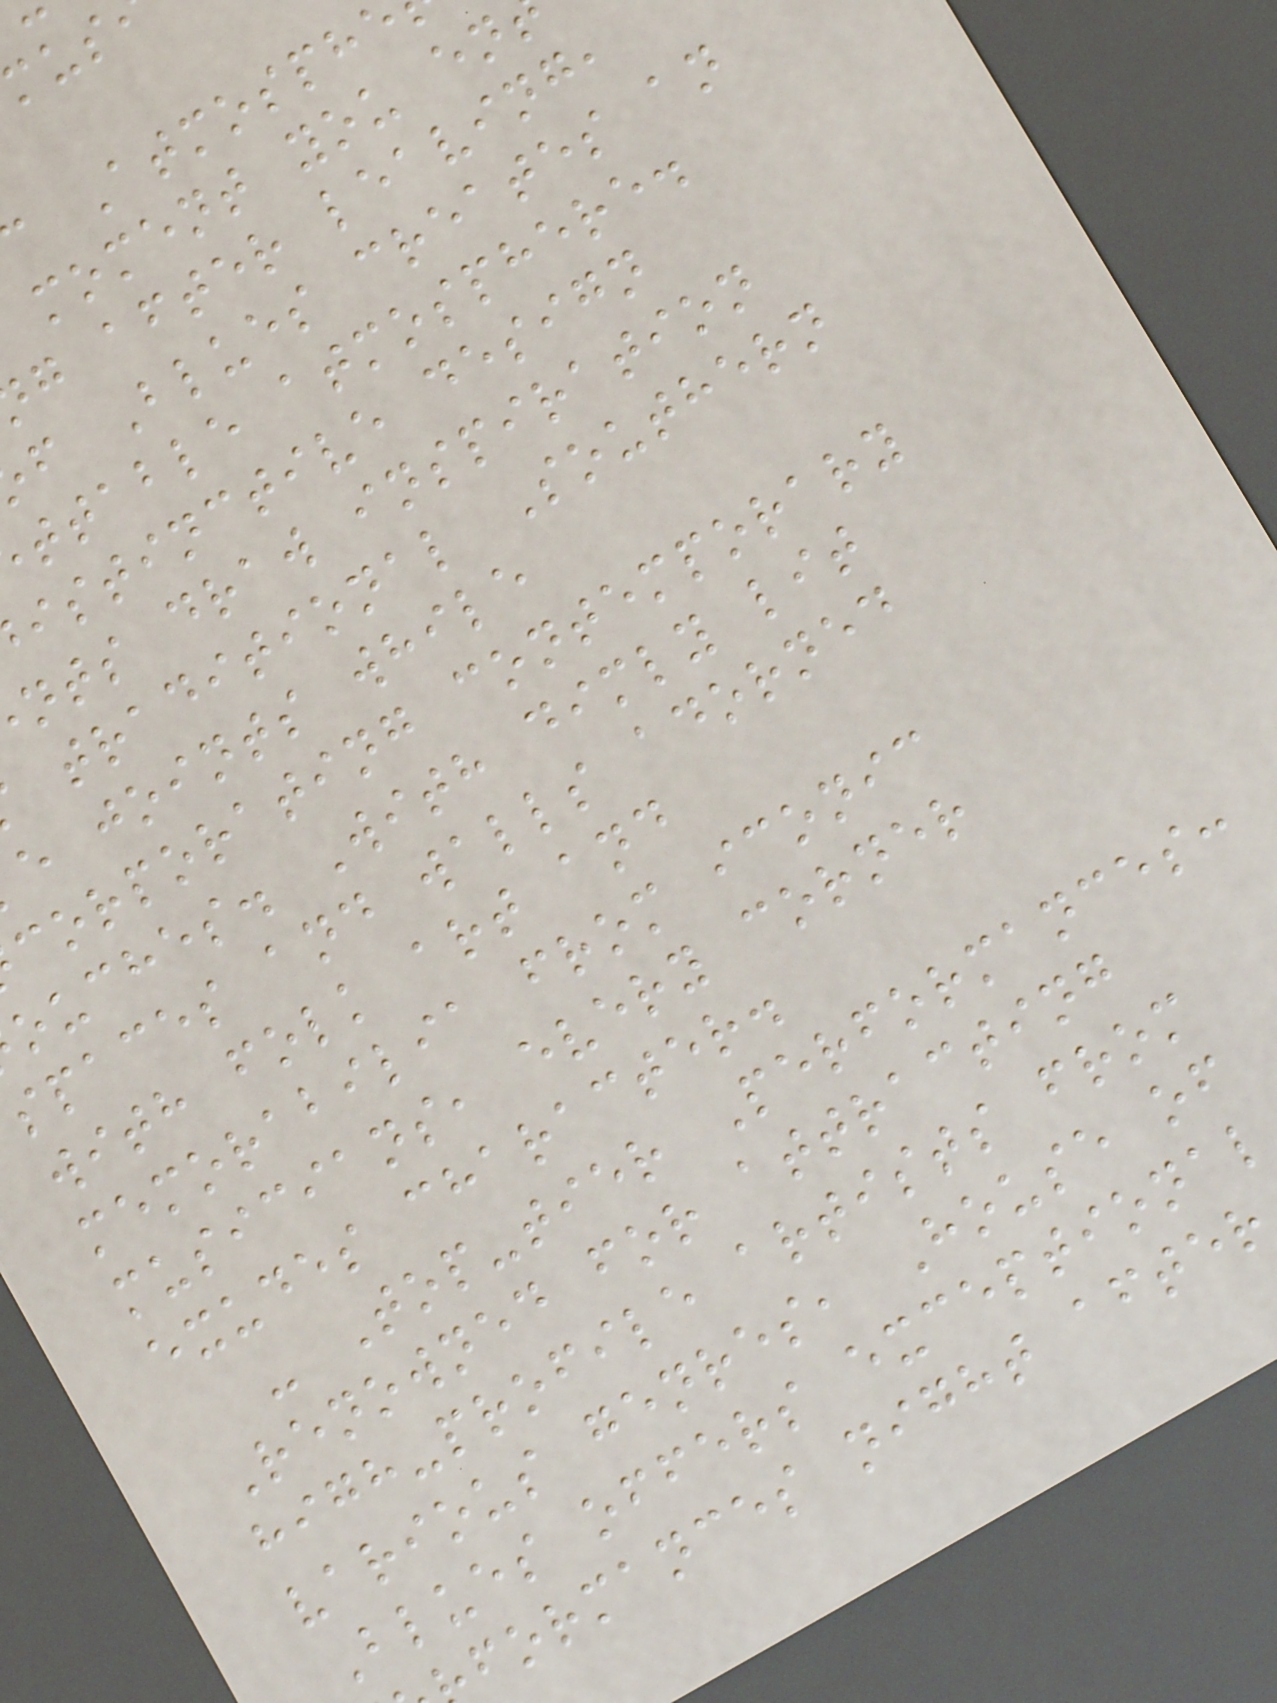Atmosph
moment you en
g after leaving,
f Blues creates an
ttable atmosphere.
istinctive design
nts draw inspiration
traditional Southern
e joints while
corporating contemporary
ouches. With dimly lit
spaces and walls adorned
with folk art and
memorabilia from iconic
musicians, every corner
exudes character.
- Top-tier Performances:
Renowned for attracting
high-profile artists from
various genres, House of
Blues offers exceptional
formances night after
